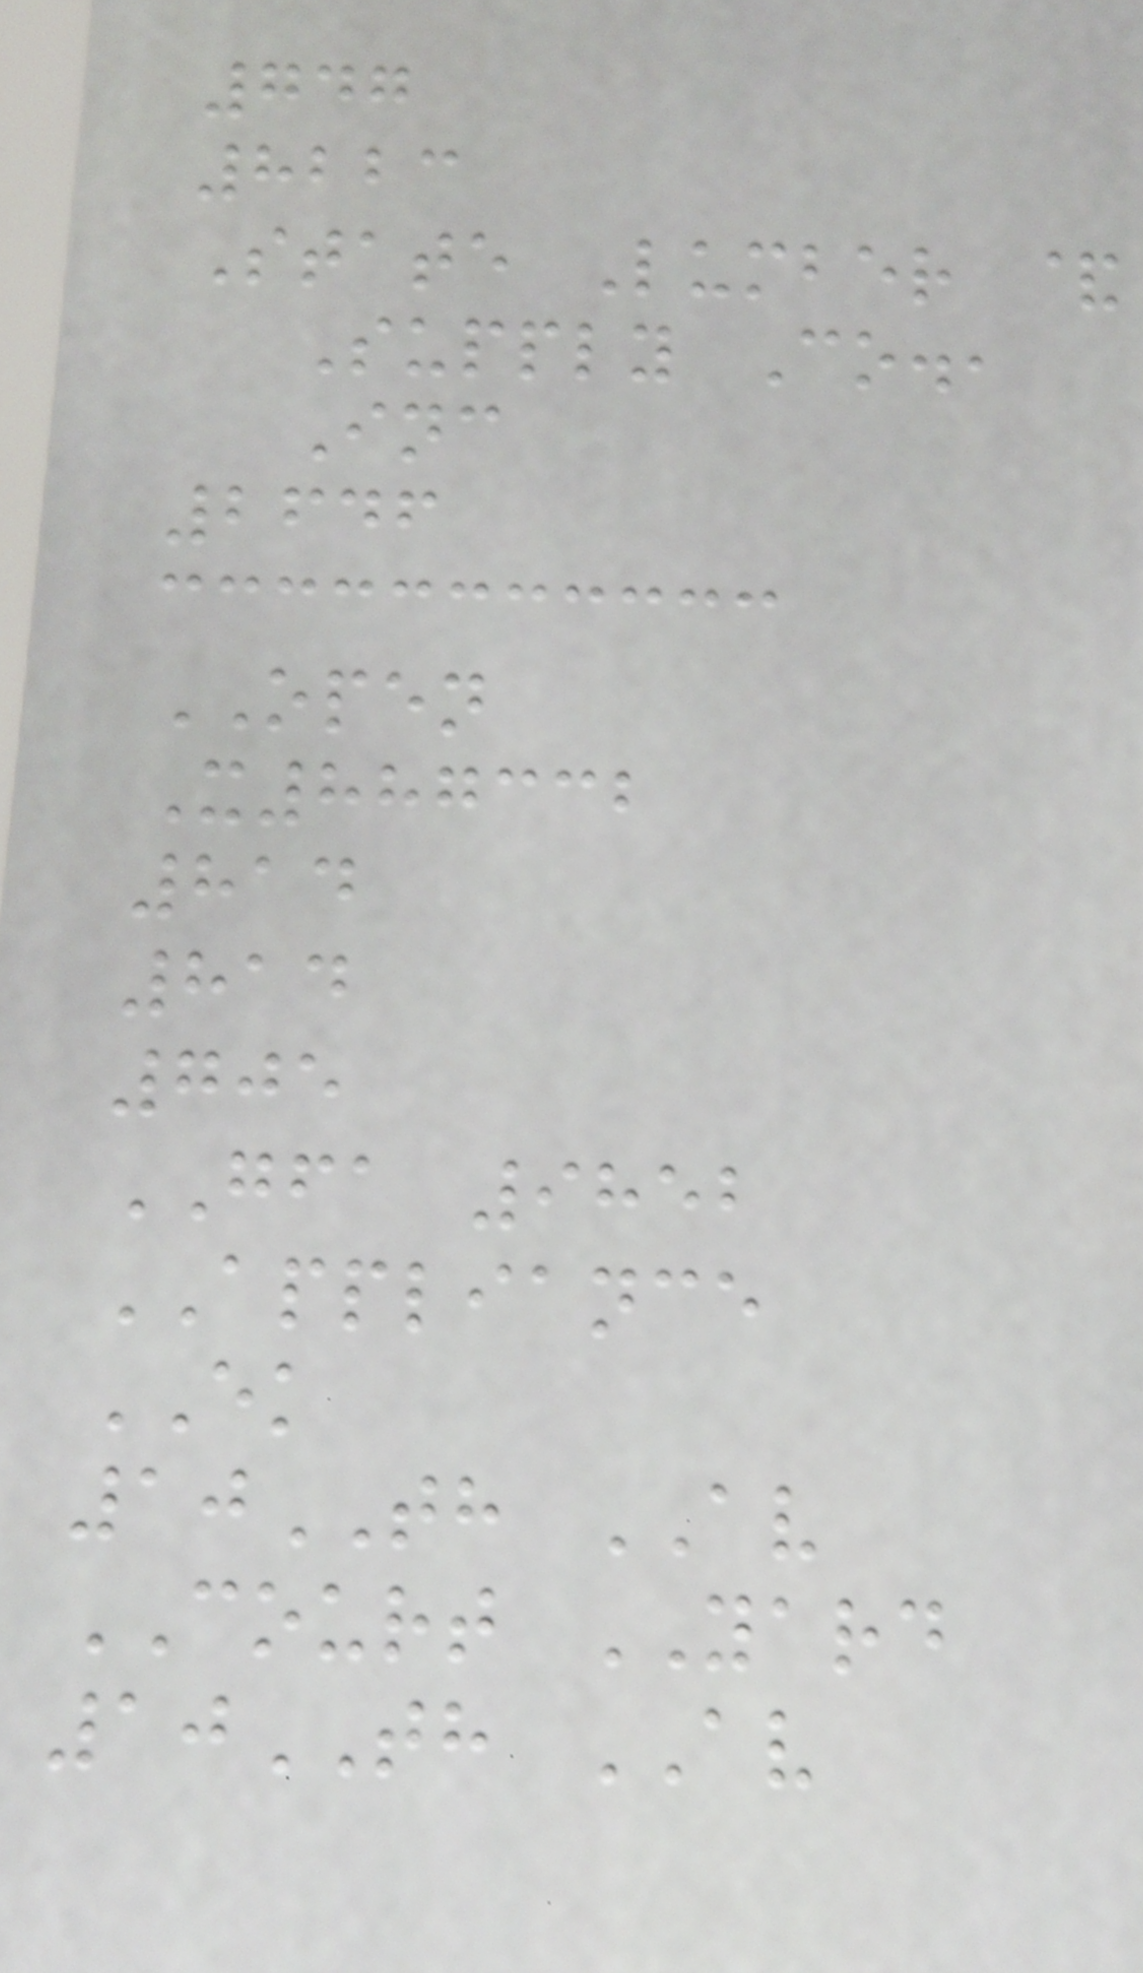747
8223
State Lumber &
Supply Co.,
Inc
2646
OPEN
X887332
814
814
705
GFA 9852
APPLIANCE
EK
10TH AV
COURT YARD
10TH AV
